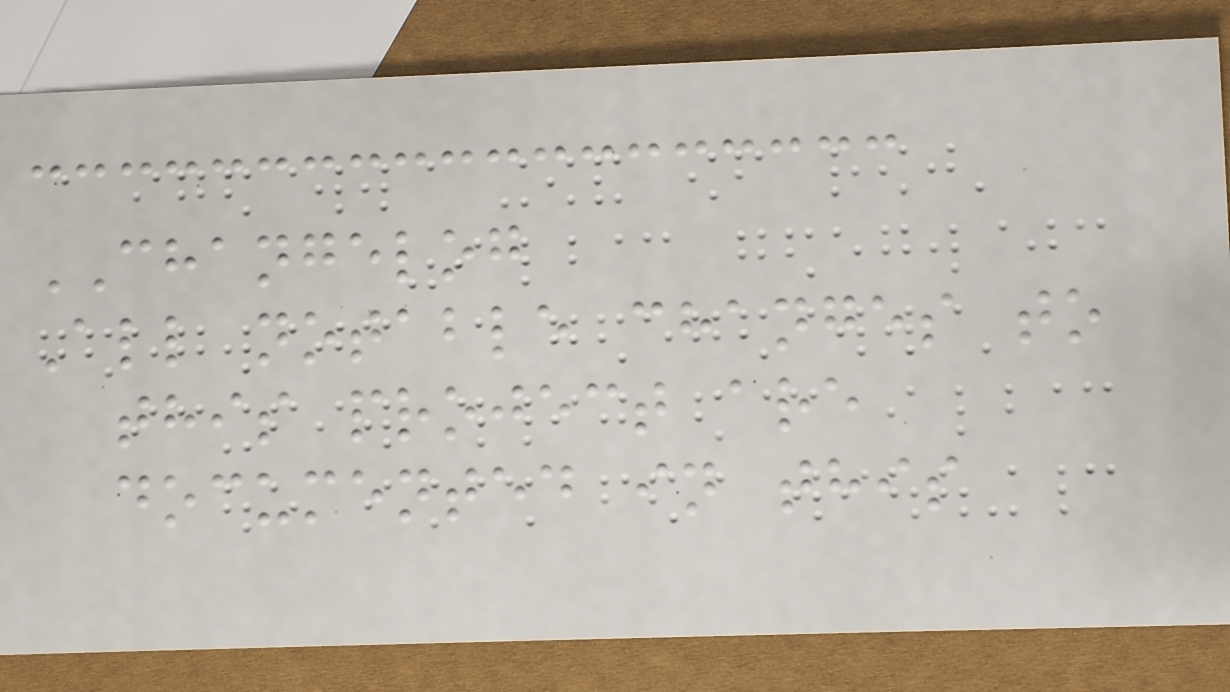CHANGELOG
All notable changes to
this project are
documented in this
